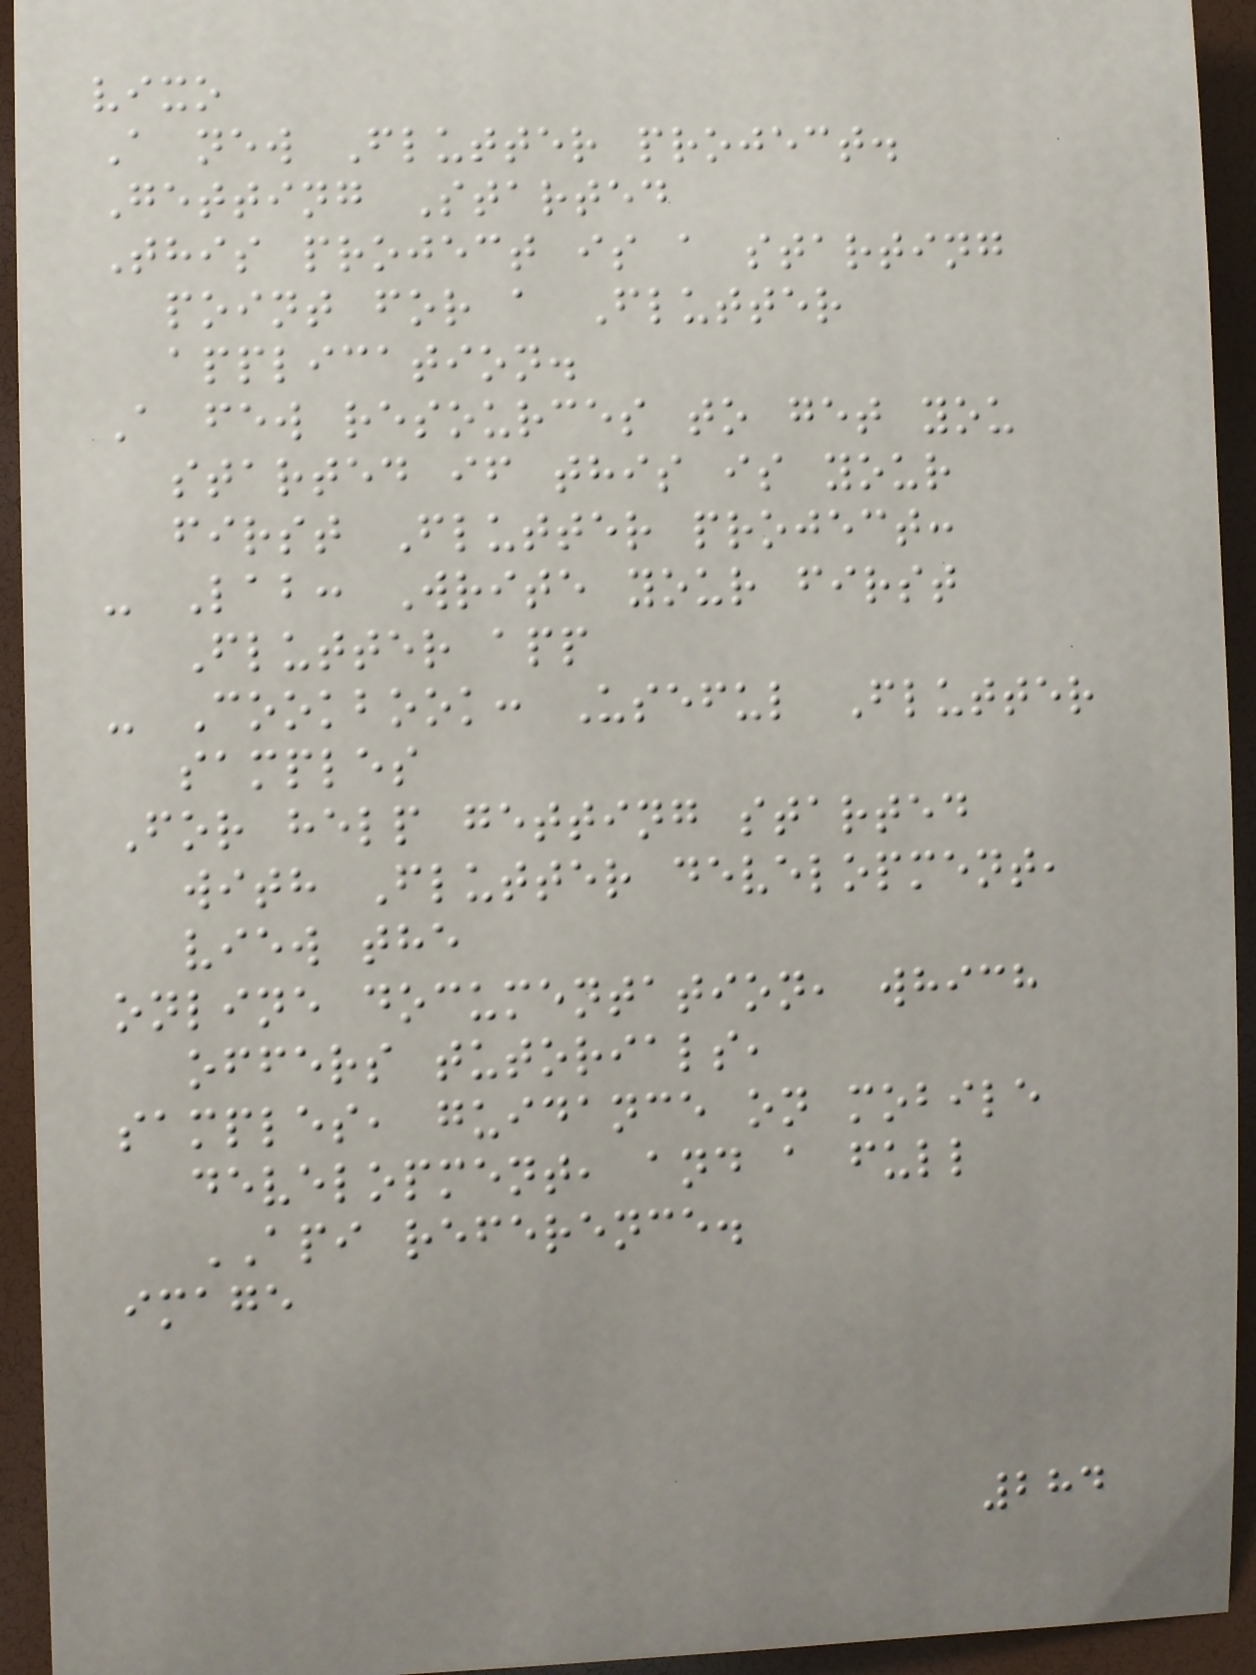vixo
A new Flutter project.
Getting Started
This project is a starting
point for a Flutter
application.
A few resources to get you
started if this is your
first Flutter project:
- Lab: Write your first
Flutter app
- Cookbook: Useful Flutter
samples
For help getting started
with Flutter development,
view the
online documentation, which
offers tutorials,
samples, guidance on mobile
development, and a full
API reference.
image
284
